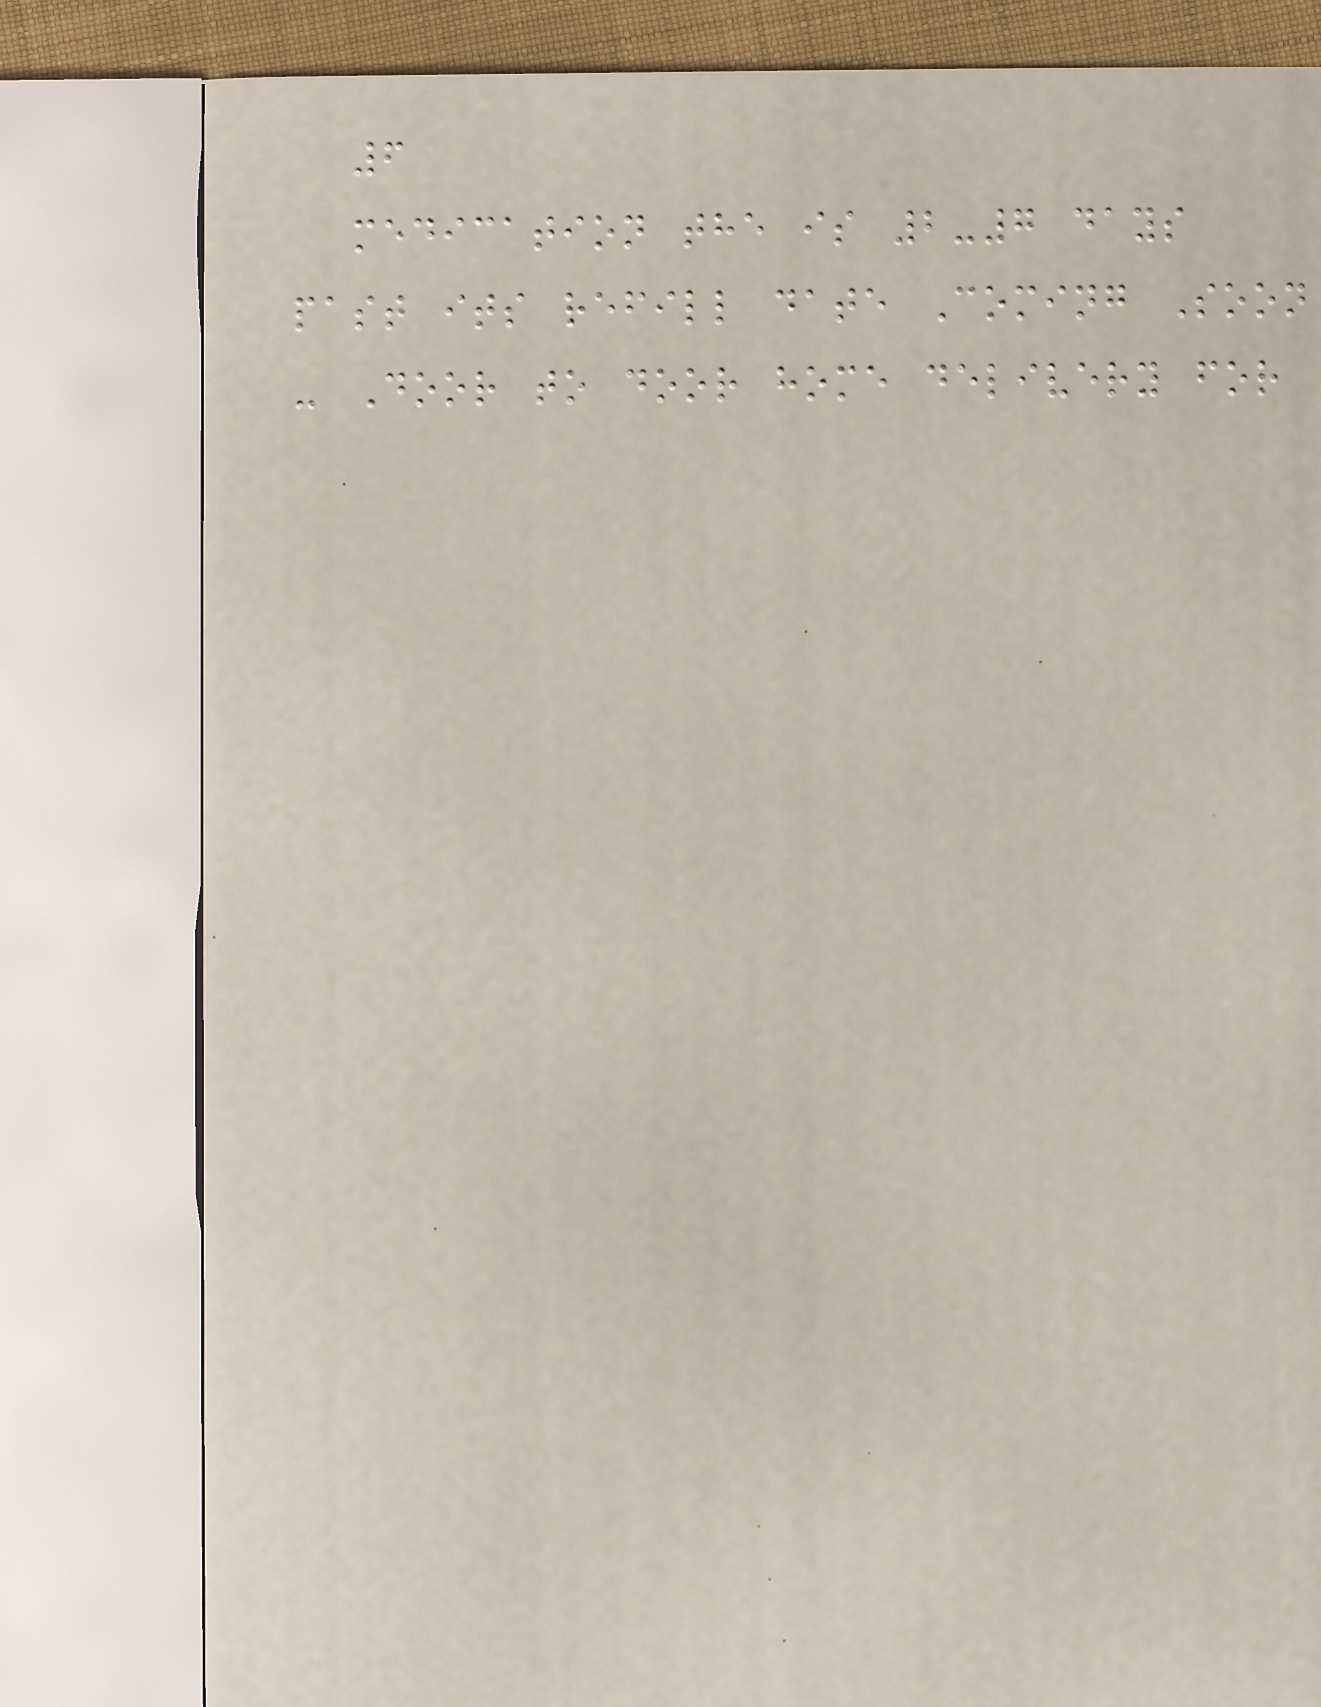6
medication the is 2-7 days
past its refill date Coming Soon
- Door to door home delivery for
